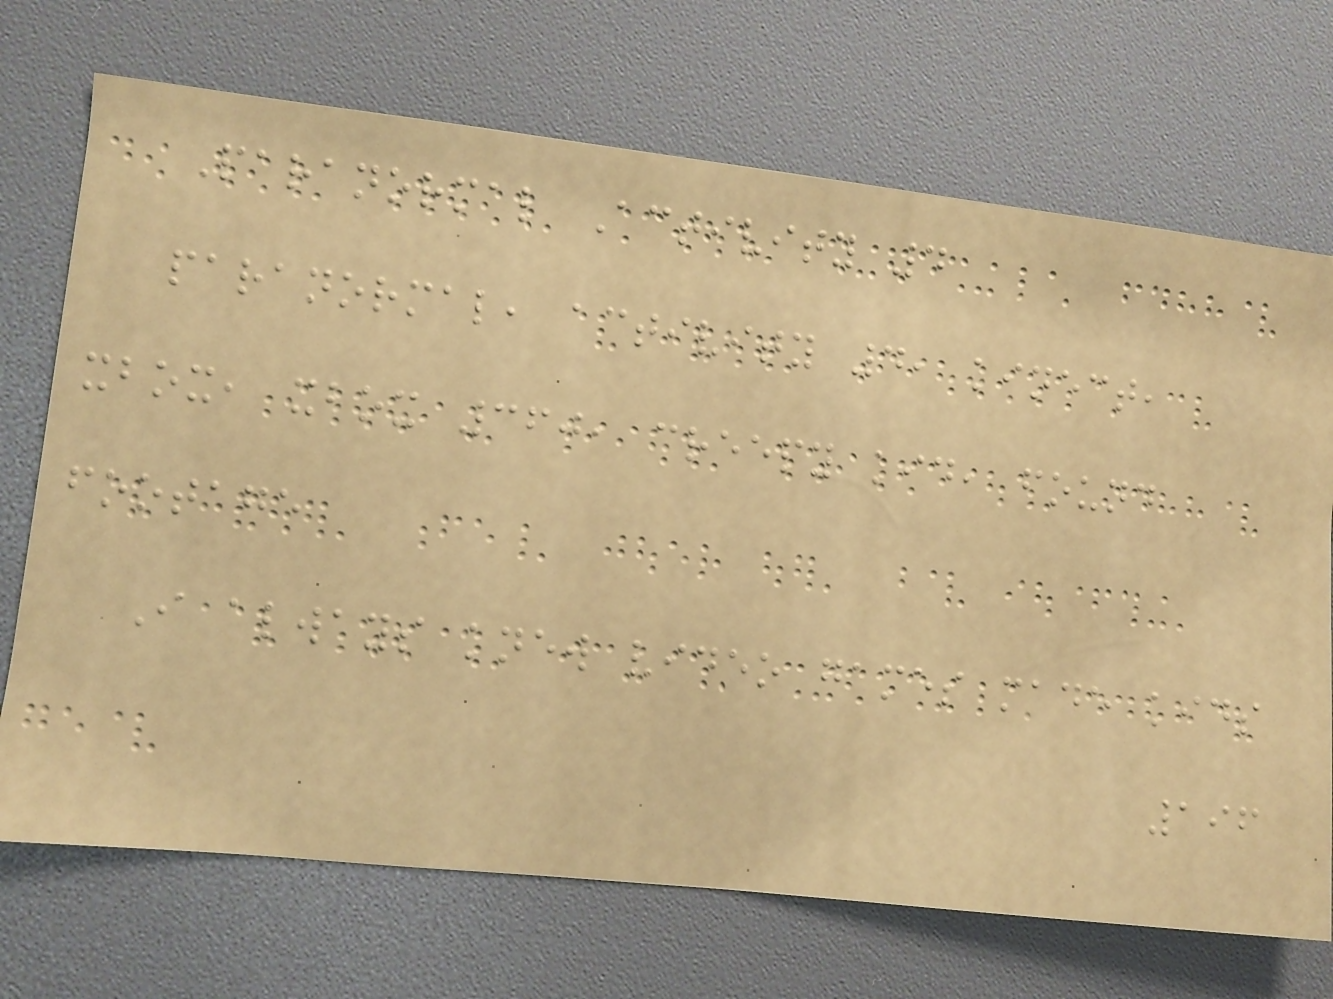Paranormal Activity 4
paranormal, activity 4, kinect,
xbox, xbox 360, creepy kid, found
footage
I always knew video games made kids
196
